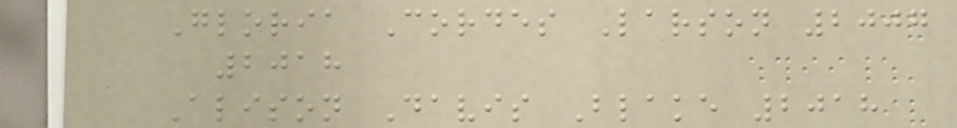Gloria Cordes Larson 2007
2018
Alison Davis Blake 2018
